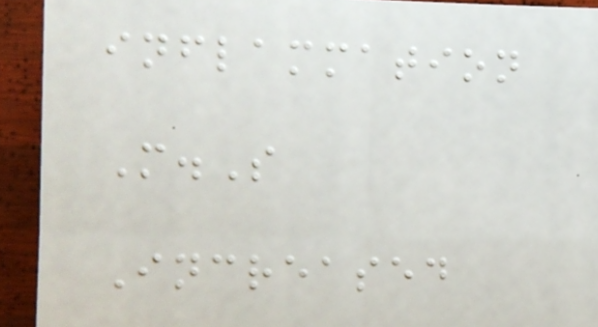inflammation
M.S
Increased
